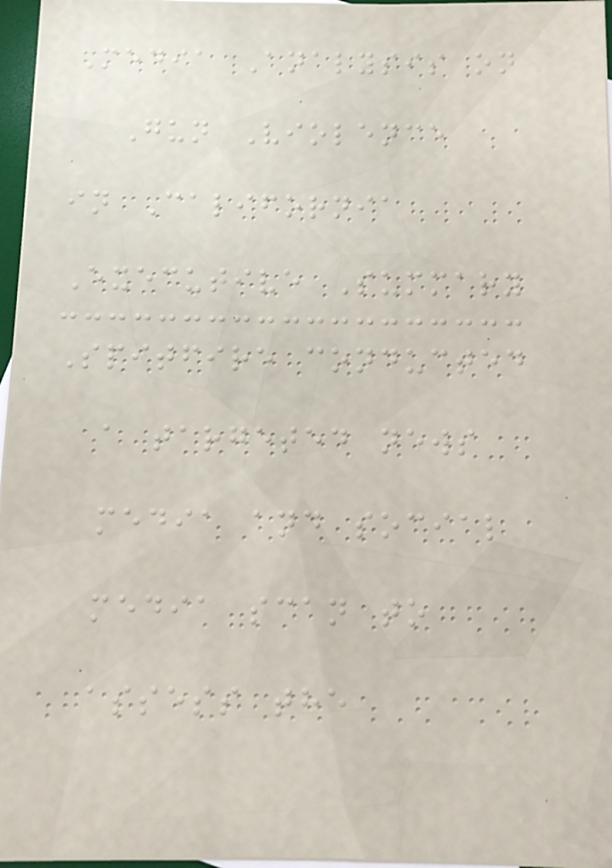Media Analysis on
Gun Violence
in California
Executive Summary
Spitfire conducted
a targeted news
media and social
media scan to
assess the
